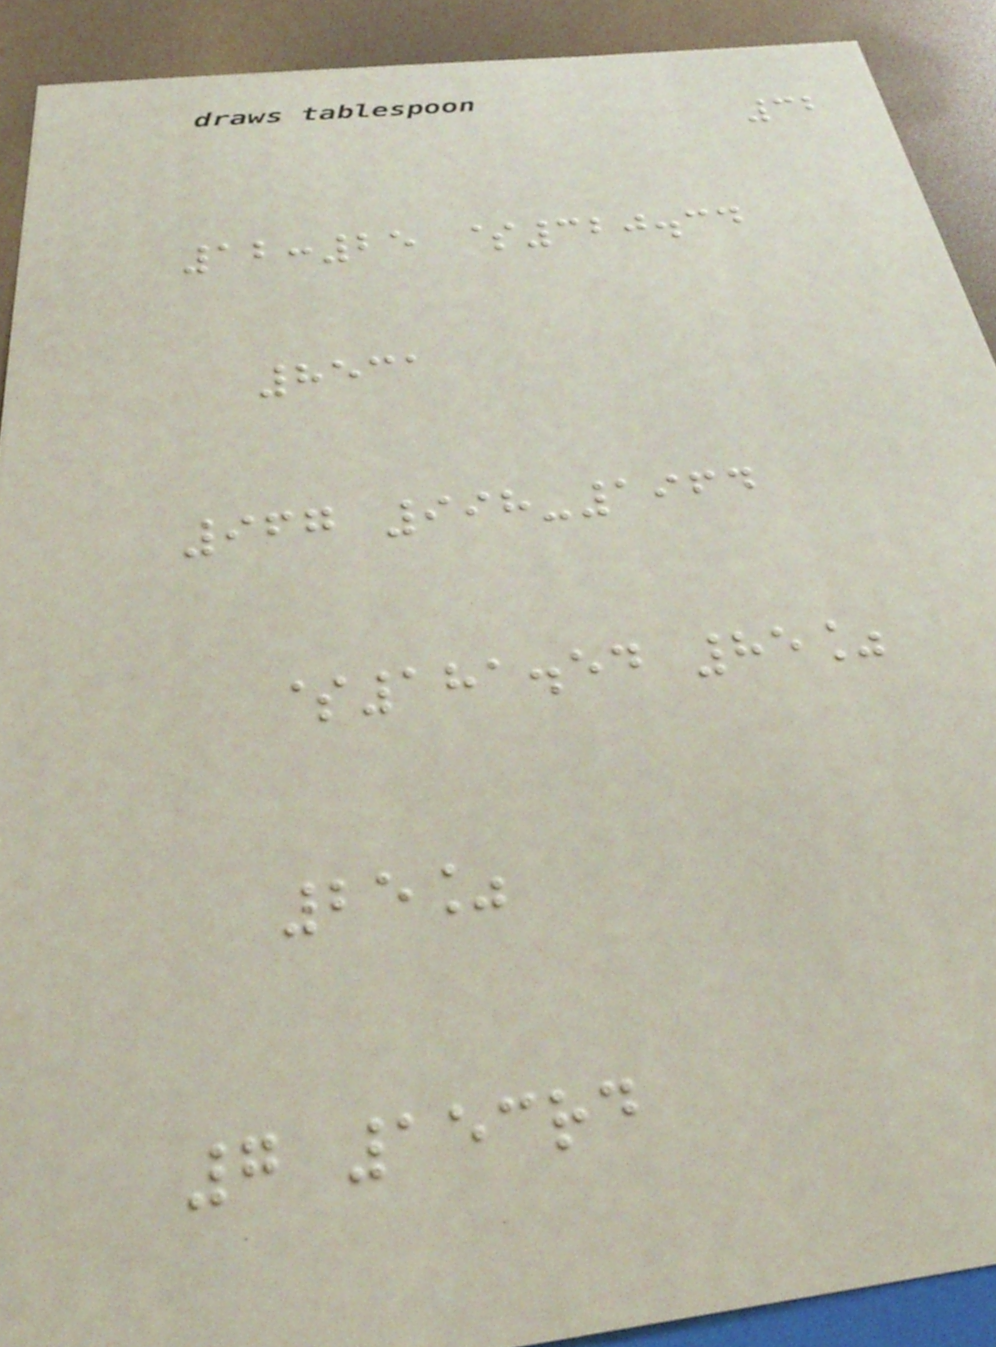32
12:25 $320.34
8531
967 998-1964
$181.54 85%
25%
7 153rd
